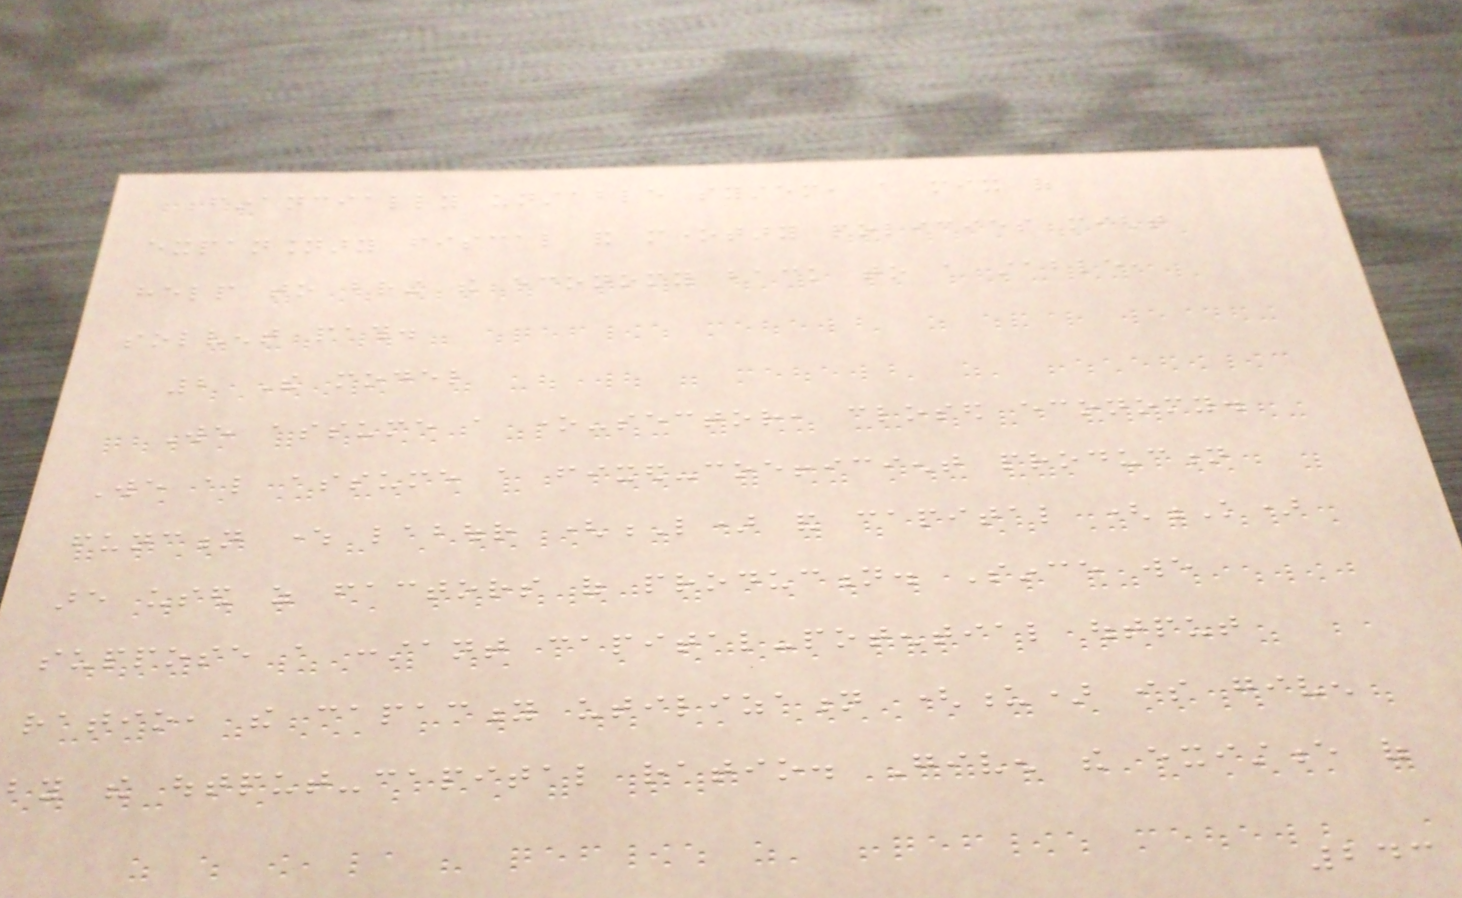financially unstable system, a mix of
expansionary fiscal and monetary policies might
help to bring the economy back to a stable,
solvent path.
2 The model
We assume a one-sector, closed economy.
We also assume a fixed-coefficient production
function where labour (L) and capital (K)
are used as factors of production. Since we
suppose a constant capital-potential output
ratio, the capacity utilization (u) is given
by the output-capital ratio. Given the existence of
243
